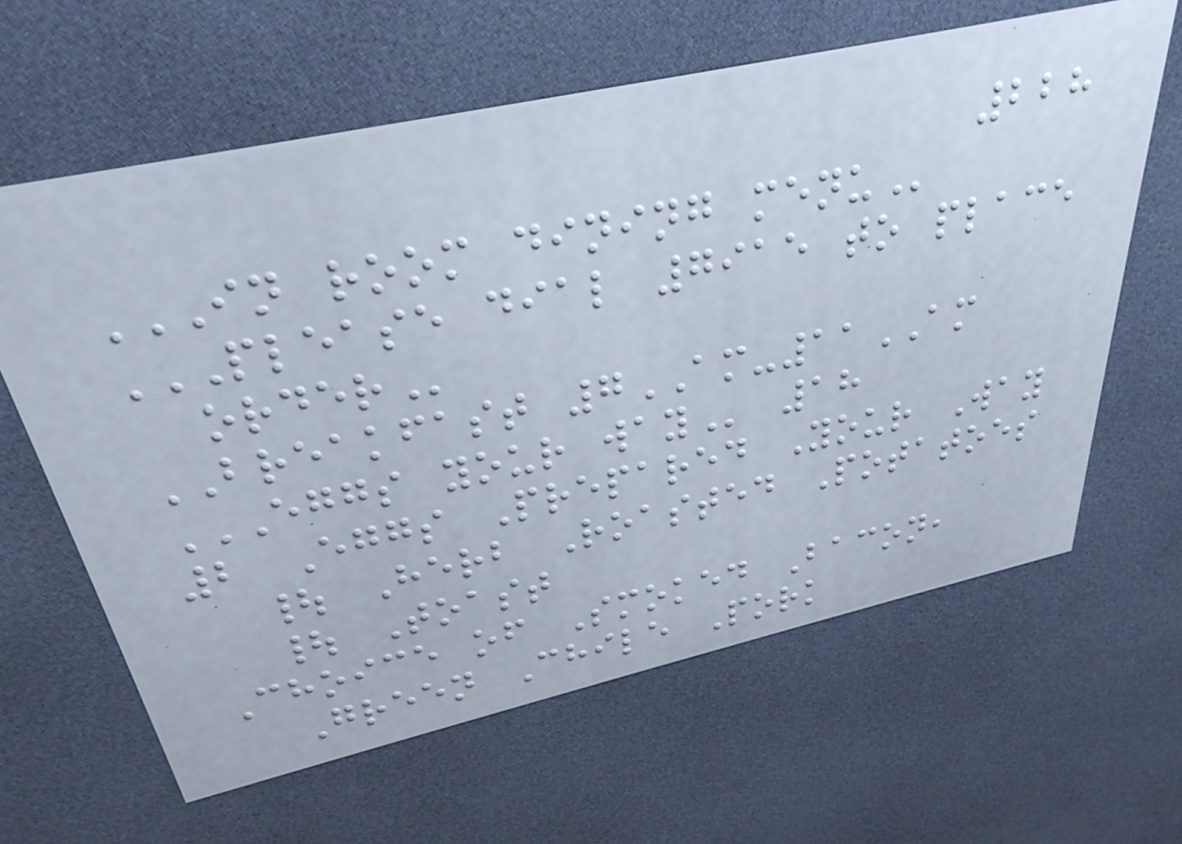228
IN ROOM DINING MENU
PLEASE DIAL 7915 TO PLACE
ORDER
BREAKFAST 7AM-11AM
EGGS YOUR WAY 18
2 Eggs Prepared Your Way
| Herb Roasted Potatoes
| Toast
Choice of Smoked Bacon,
Green Chile Pork
